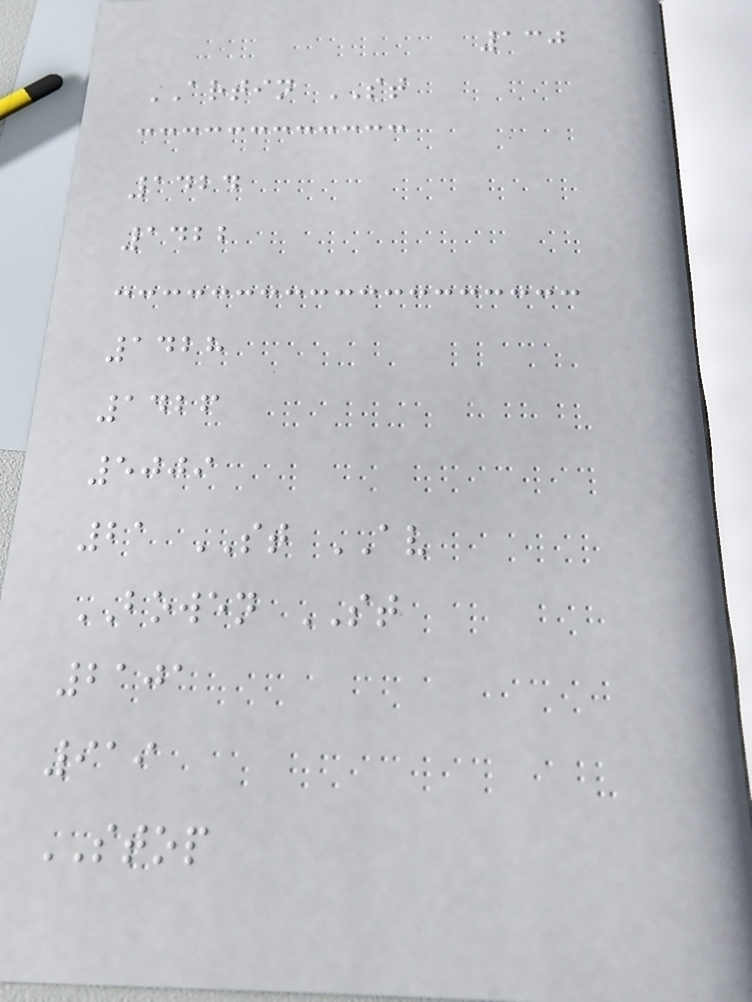130
ARTIN ST
1424
1422
1428
1426
5009
21 ST AV
BOWEN ST
2101
919
STOP
